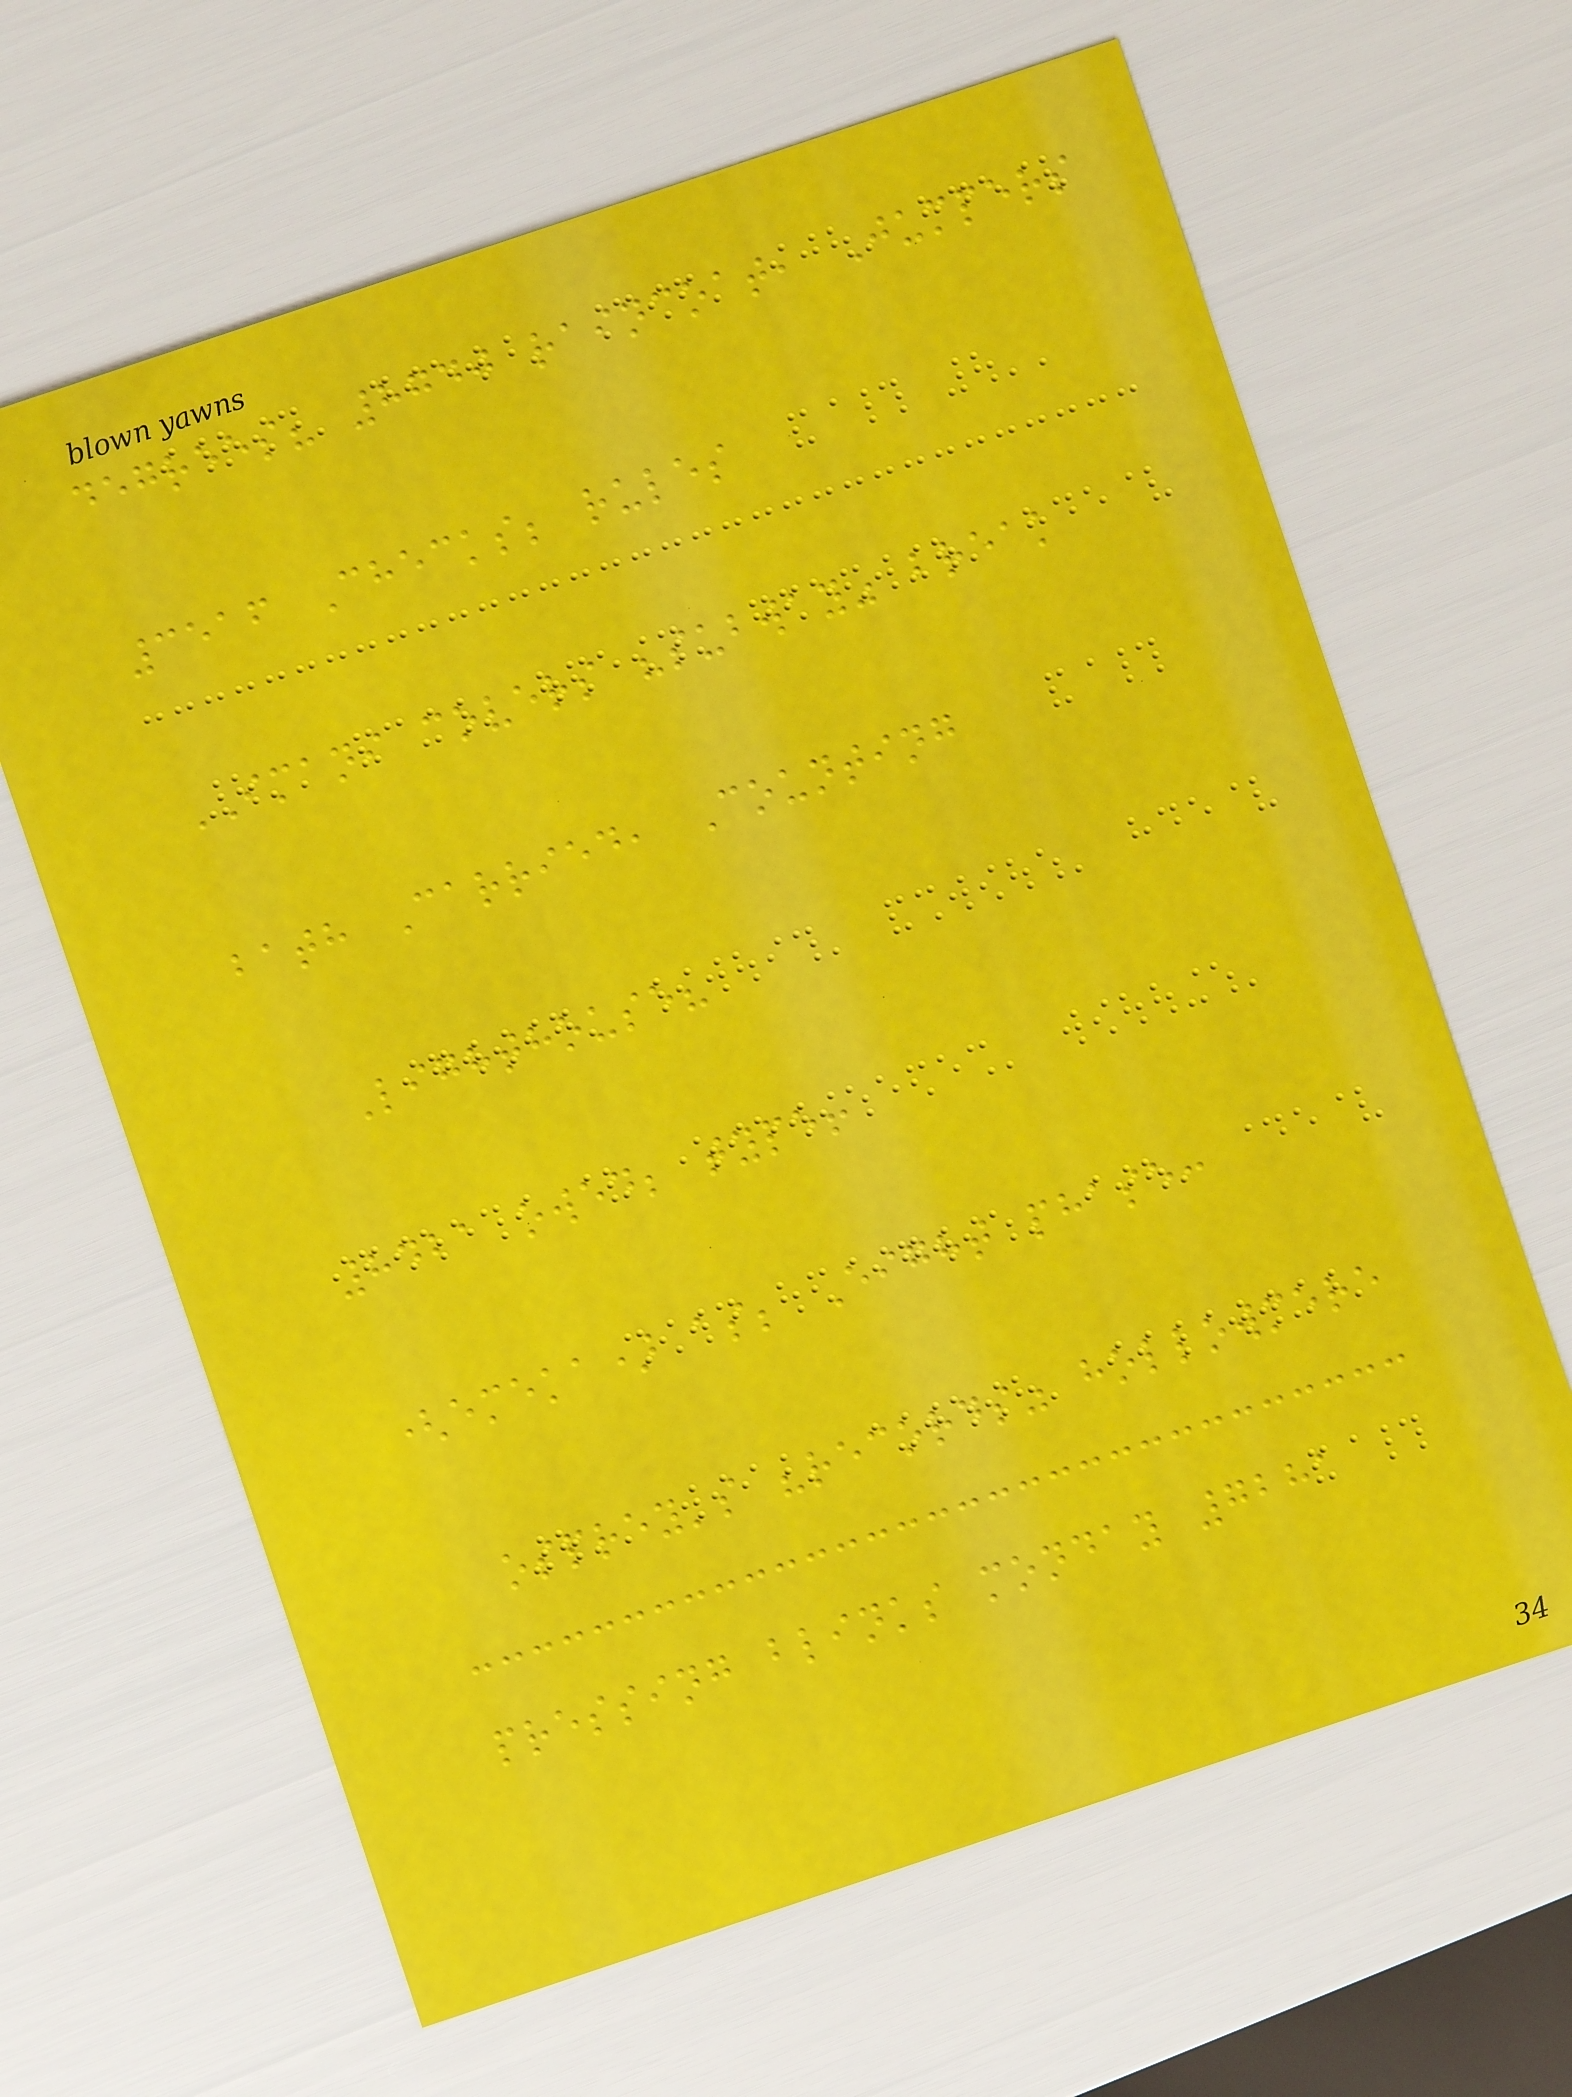degrees? 8740 raincoat, Jumpers
3516 Checks; rules
IMANI covers "subway" break
bath Carried, Counting
Lighthouse?
8421 owed; type!
(emeka) as; Eight phase:
osprey's "records" hollowmere
pressing blinks monday 7281
